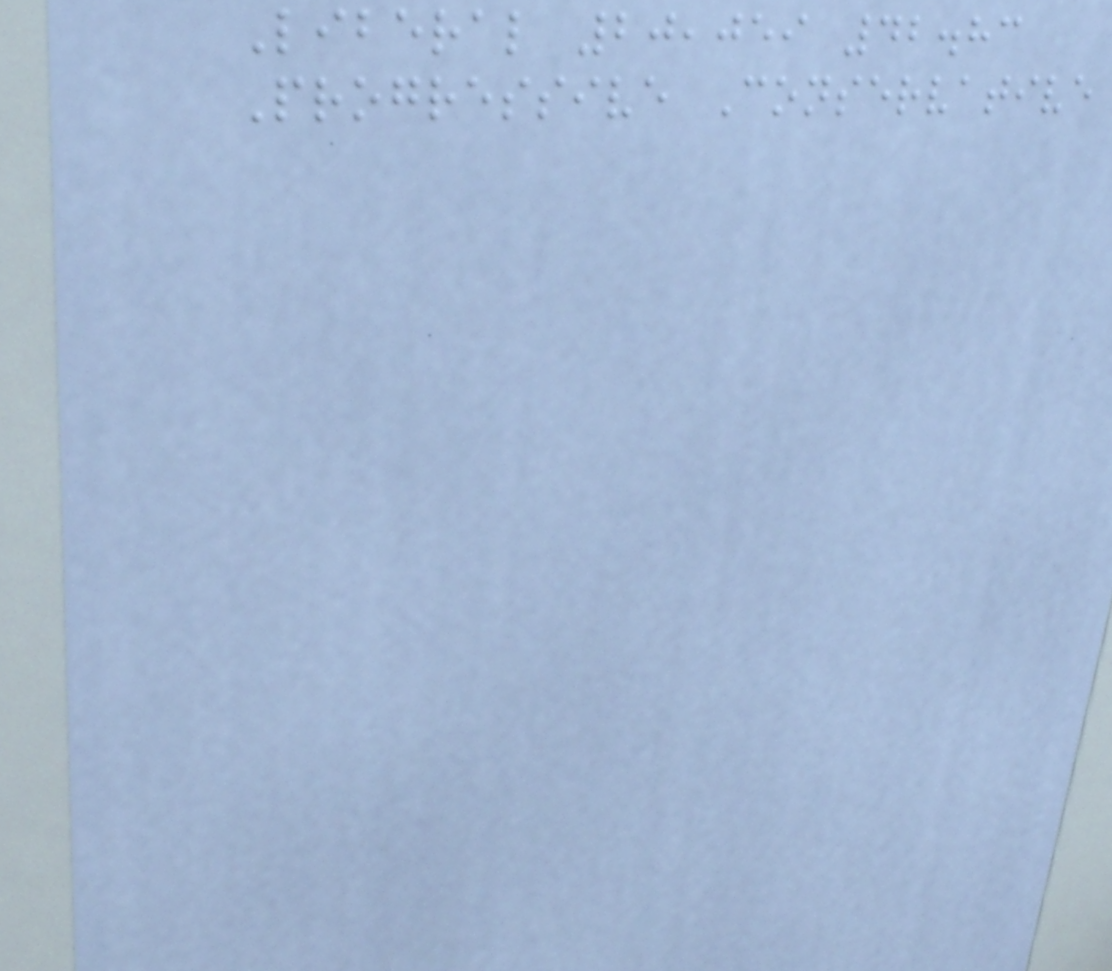Liberal 20,059 42.83
Progressive Conservative
